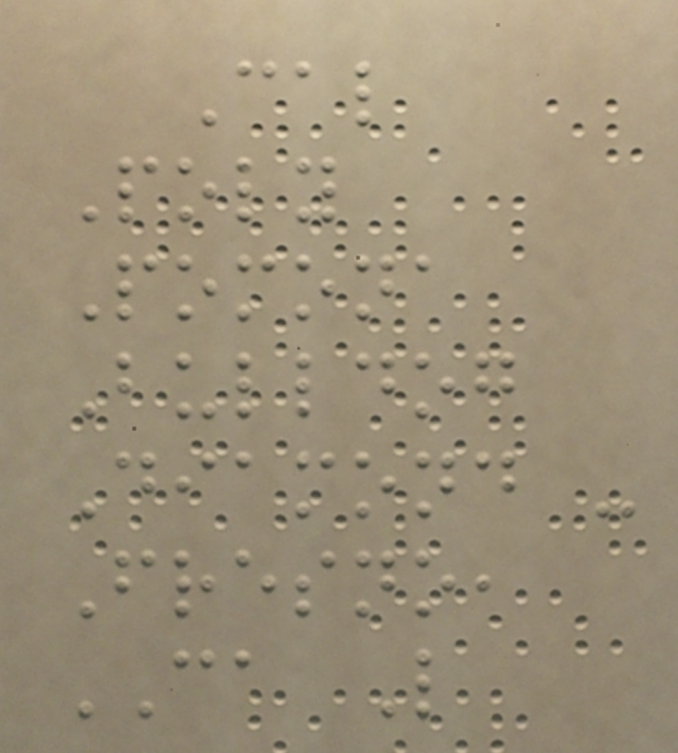Cal
Poly
Pomona
Bulldog
Diamond -
Fresno,
CA L
